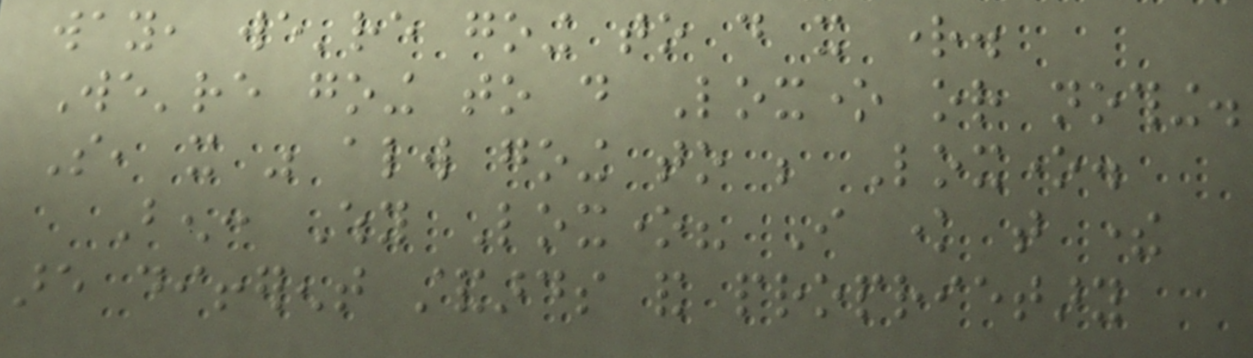way, we're going to do it right.
We're going to do Loxone or nothing.
So, it was always going to be Loxone.
Ben: Why Loxone? I know that there
are different standards and proprietary
